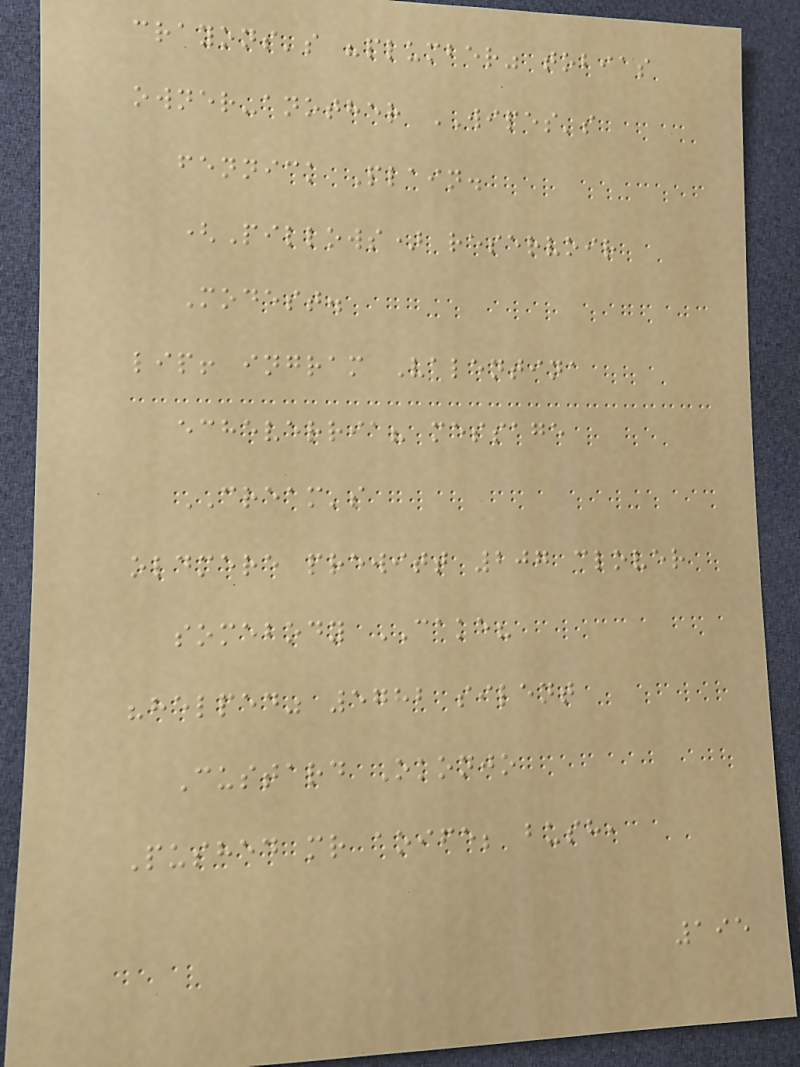crayons's "plumber" tobias
owner-another WIPES's
fennick Plain.
(Pillows) reservoir
Modest.
lip! ingram Valentina
echeverria? message
CREAM's
oldmere prewitt 207 clover
somebody CAKE?
"helped" 5782 silent
Custard Okonjo
Pushed mr aoife; bush,
195
